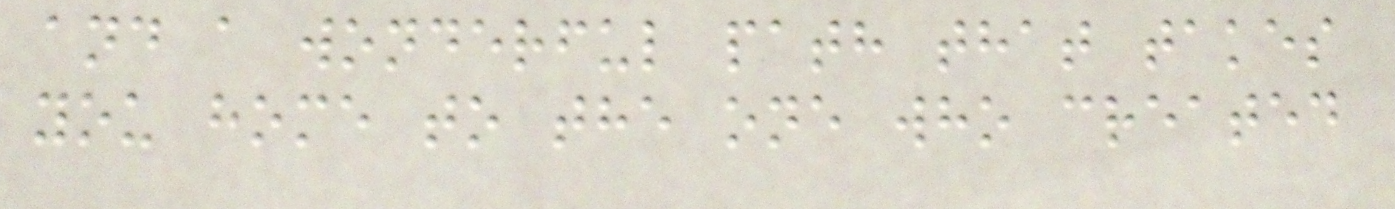and a wonderful path that takes
you home to the one who created
